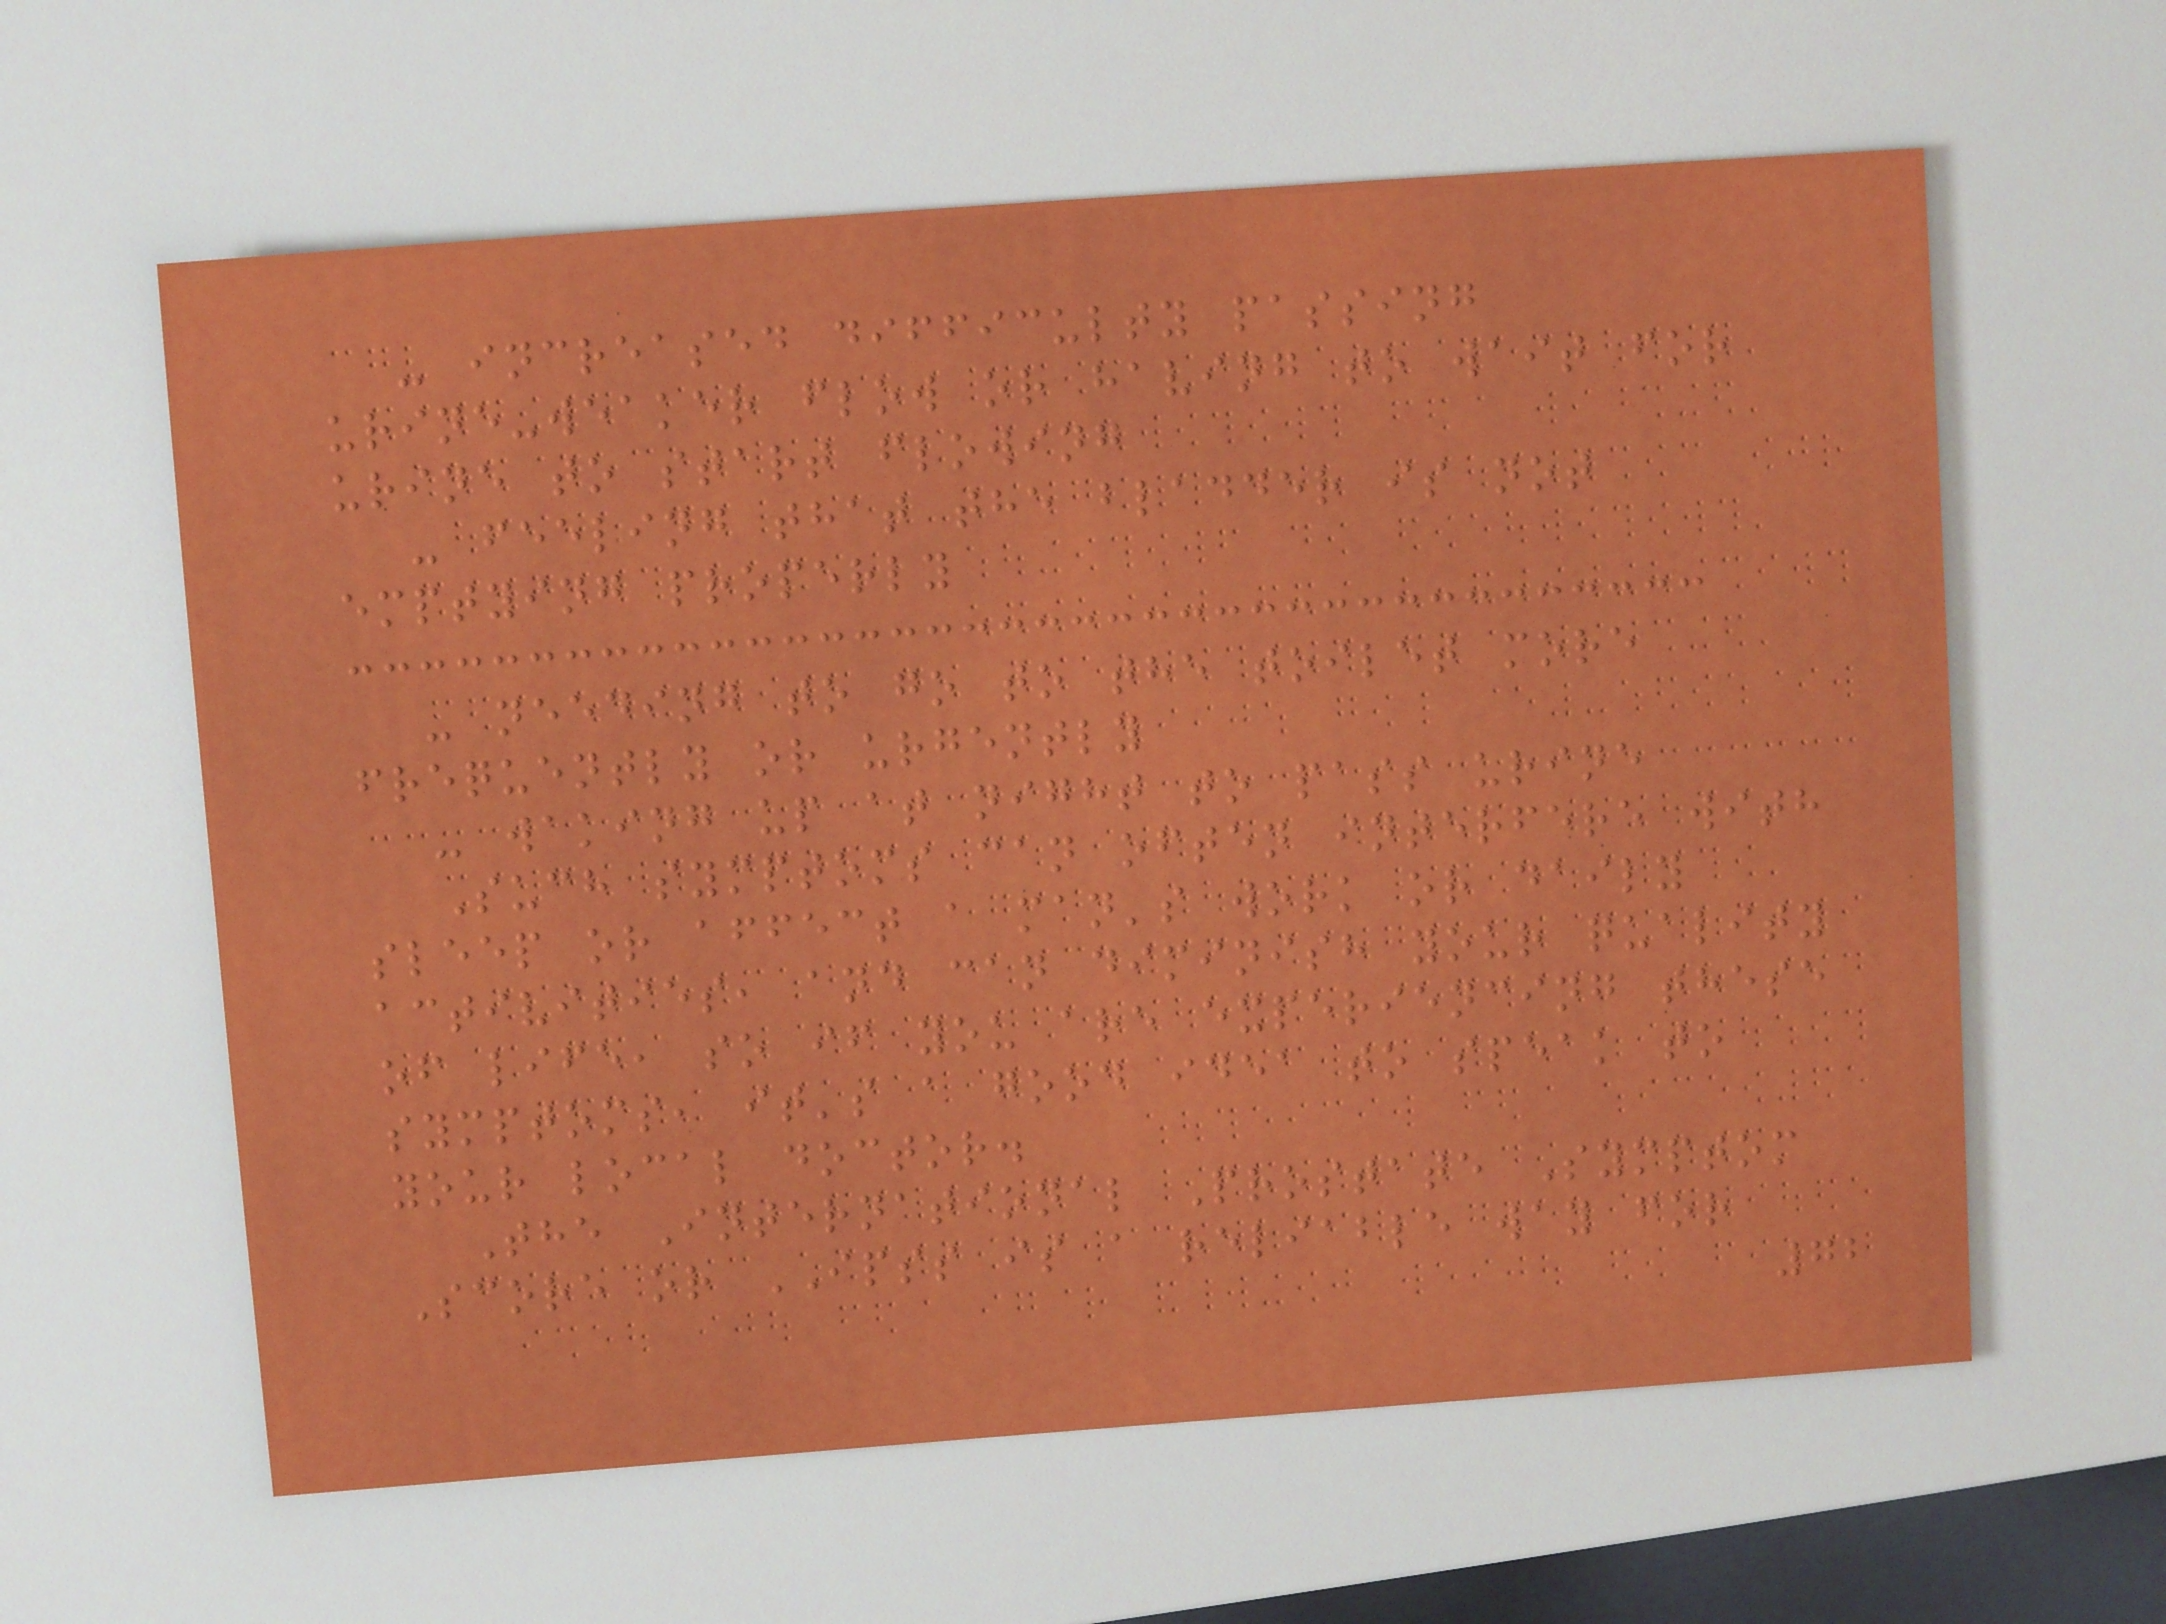- increased difficulty passing
urine-weaker flow or having to wait for
urine to start flowing
- feeling that the bladder is not
emptying properly
- needing to go to the toilet more
frequently or urgently
- waking up at night to pass urine
Such symptoms can often interfere with
sleep or affect a man's work or daily
activities, and can diminish your quality
of life, so if you are experiencing these
symptoms, it's a good idea to speak to
your local doctor.
The International Prostate Symptom
Score or IPSS is a reliable way for
72
